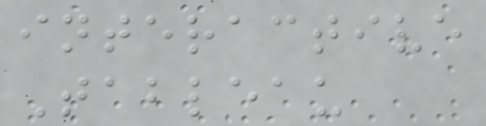interactive
Tableau
